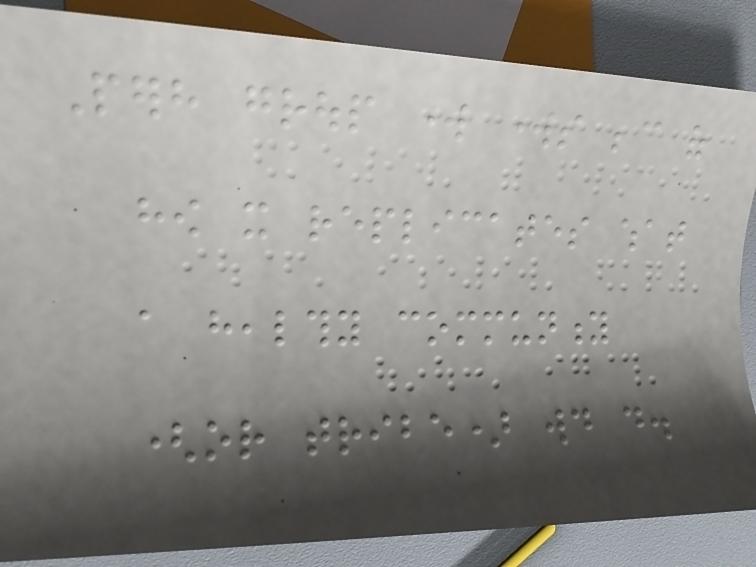Perhaps group work works because of
how it replicates what
a healthy community
(or tribe) would do.
